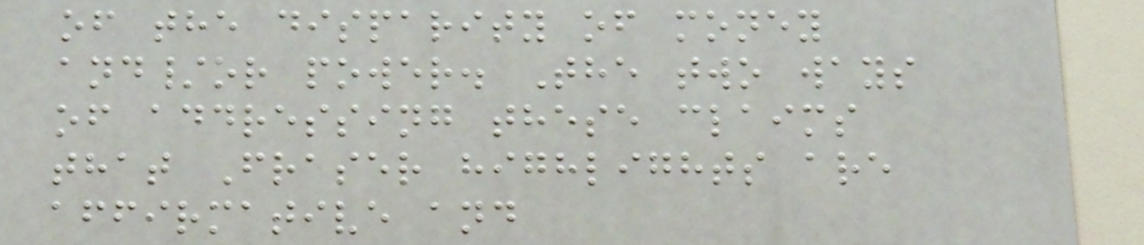of the disparity of money
and/or power. The two ways
of addressing these claims
that Fraser highlights are
affirmative and
